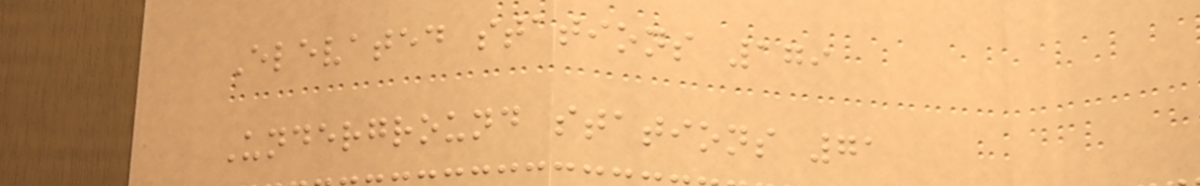Elevated stations 179
Underground stations 71
